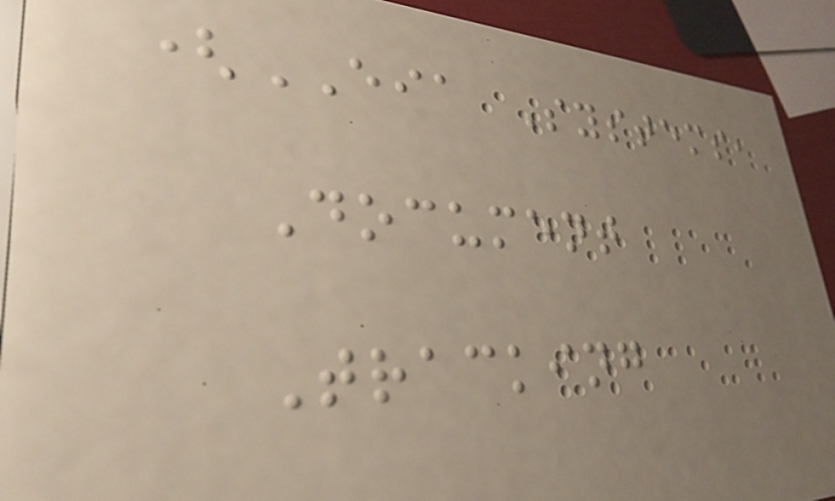(EIA Systems,
Document
Tracking
